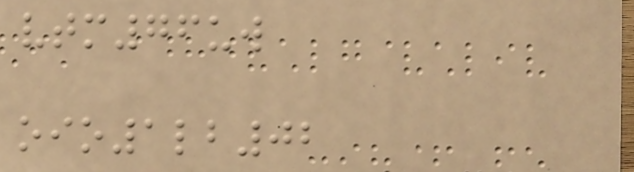vtm76uw
oio1lb02
